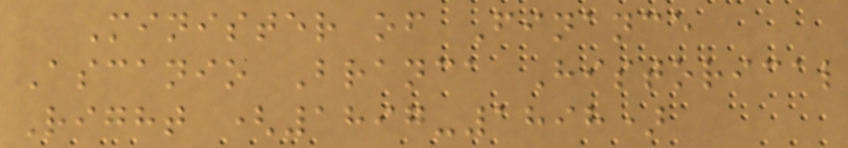Minister of Finance
Ascanio Branca Historical
Right (1897-1898)
